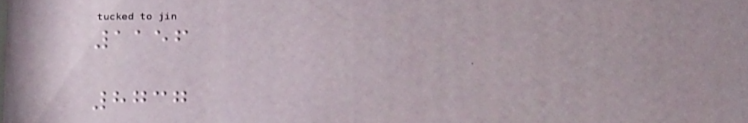1156
8737
